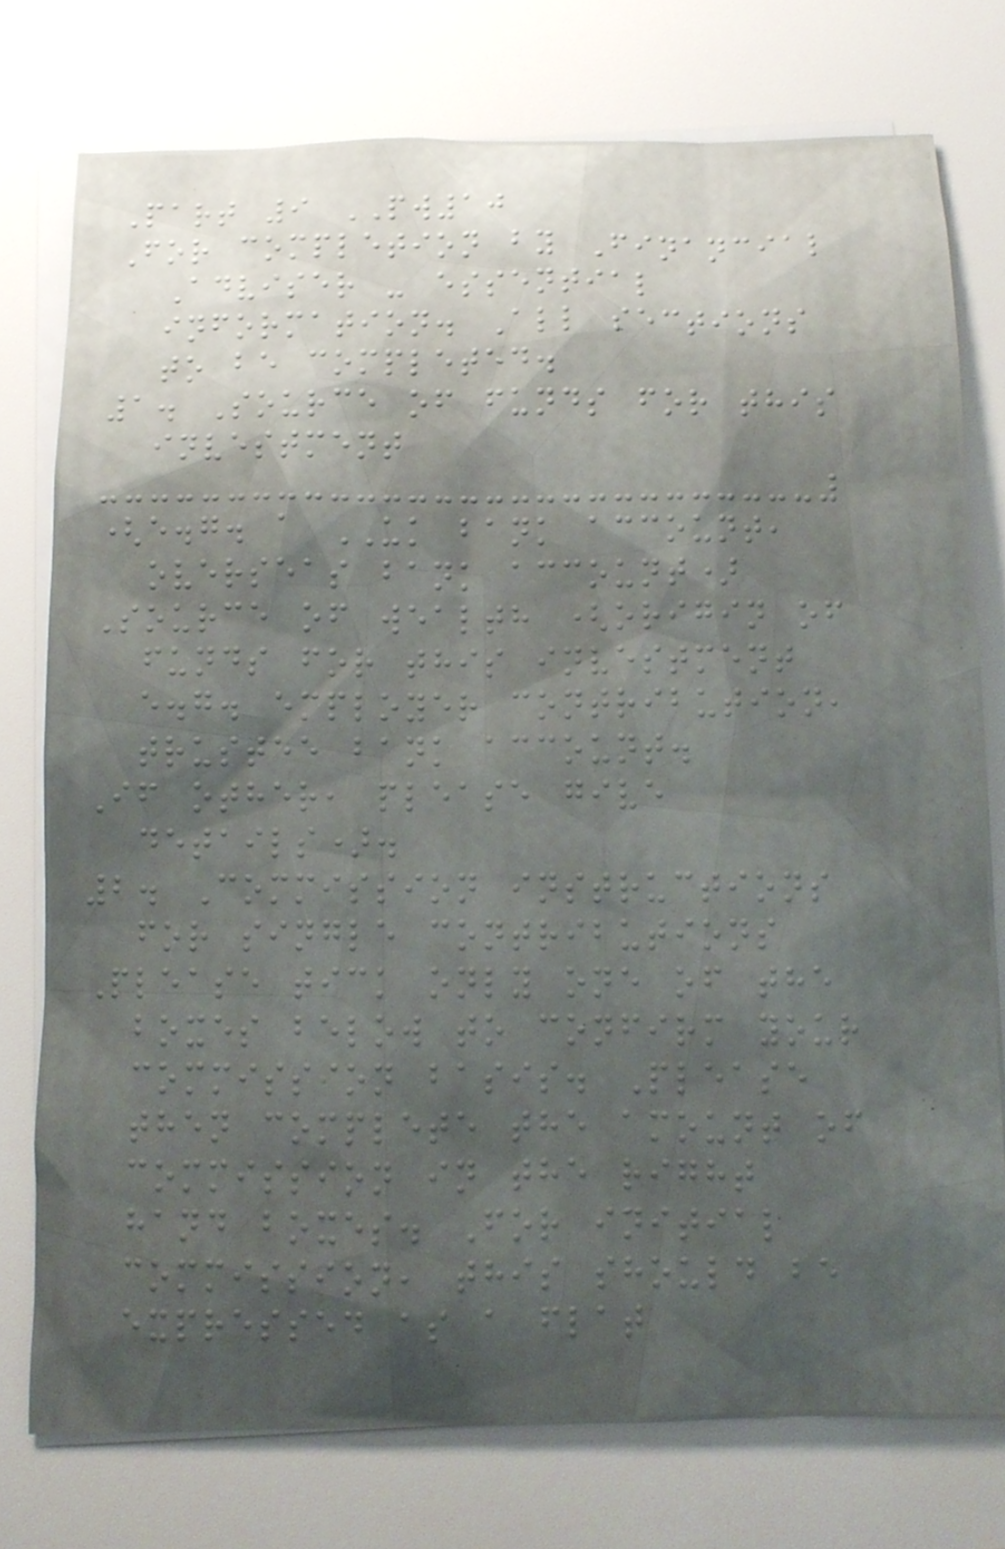Part 9 PW10
For completion by Financial
Adviser - essential
information. All sections
to be completed.
1. Source of funds for this
investment
(e.g. a UK bank account,
overseas bank account)
Source of wealth (origin of
funds for this investment
e.g. employer contribution,
trustee bank account.
If other, please give
details).
2. Commission instructions
for single contributions
Please tick only one of the
boxes below to confirm your
commission basis. Please
then complete the amount of
commission in the right
hand boxes. For initial
commission, this should be
expressed as a flat
